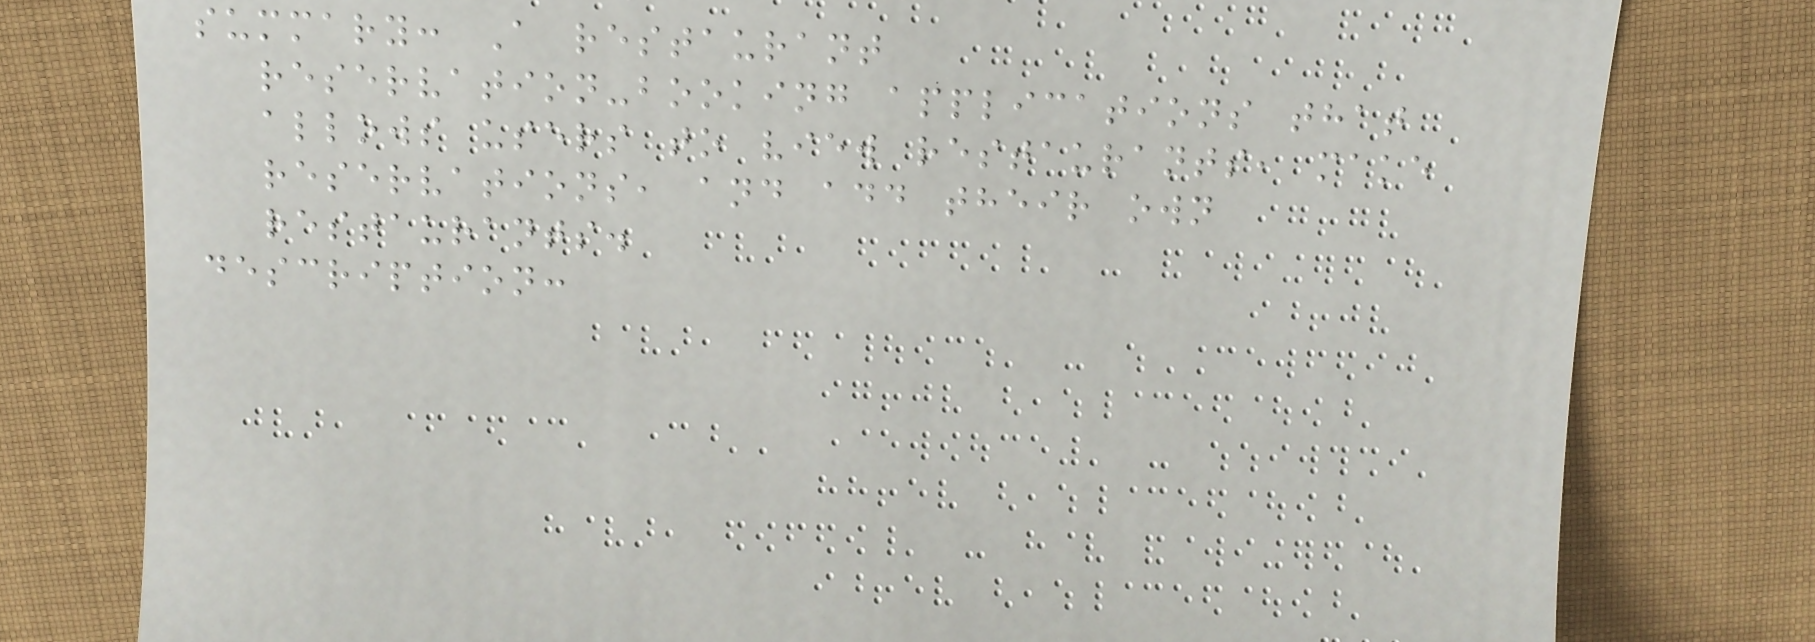summary: A restaurant
reservation-booking applications that
allows users to view restaurants, make
reservations, and add their own
restaurants.
description:
